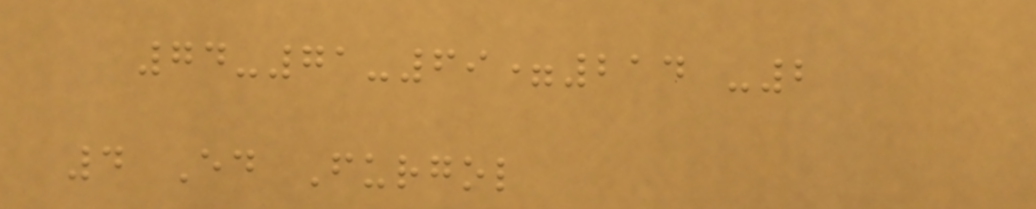74-71-69=214 -2
4 Ed Furgol
